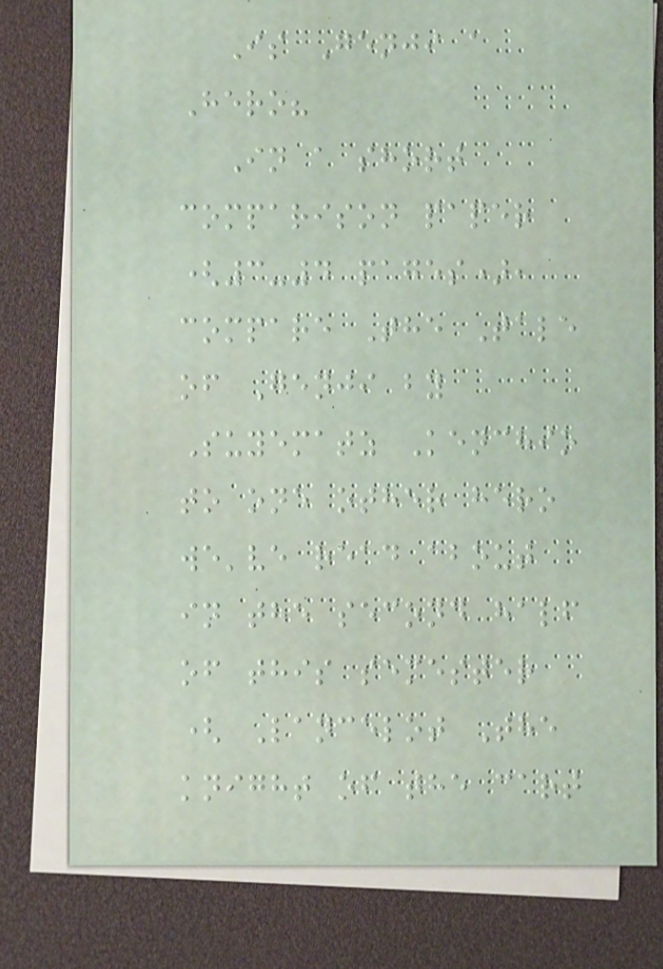Is Genji a
Hero?
In a short
comparison paper
(3-4 pages),
compare The Tale
of Genji by
Suyematz Kenchio
to one other hero
we've read about
in the second half
of this semester
( Lancelot The
knight of the cart
